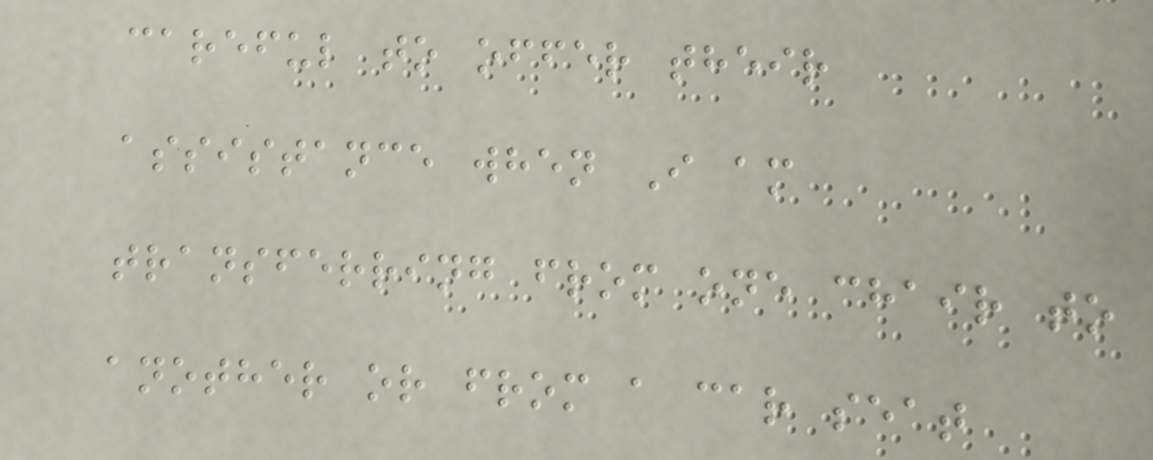careful to offer their
assistance when I am
transferring from one chair to
another or from a car seat
